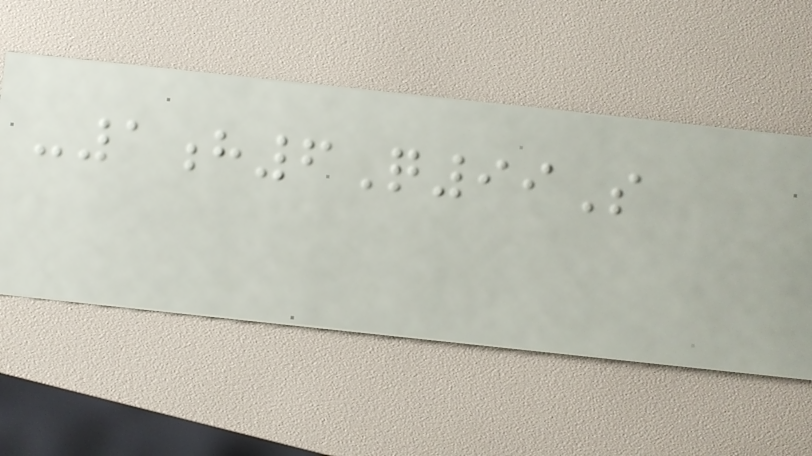-1h6Q99S
